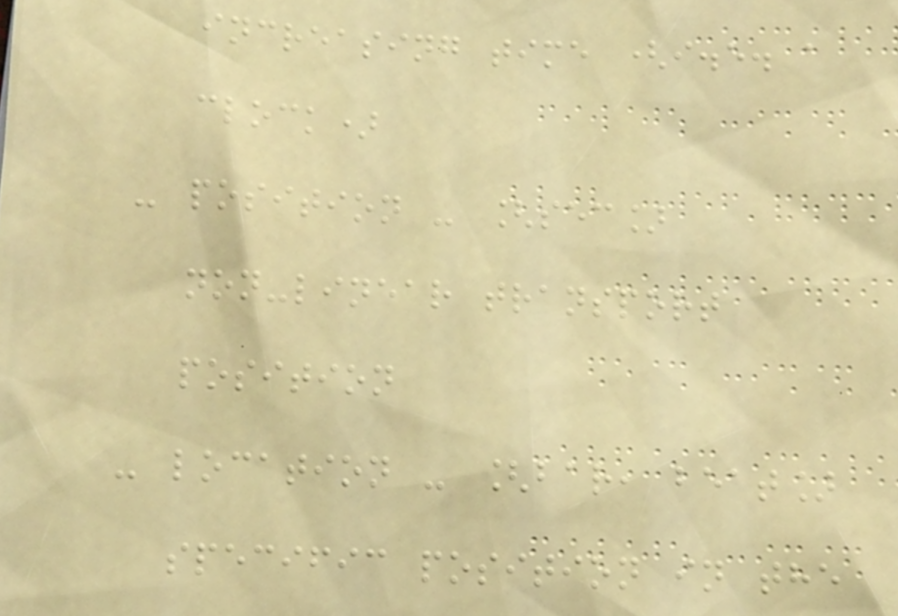increasing time (i.e. a
clock)
- position - [sec]
non-linear transport
position
- location - [bar, beat]
specific position in the
